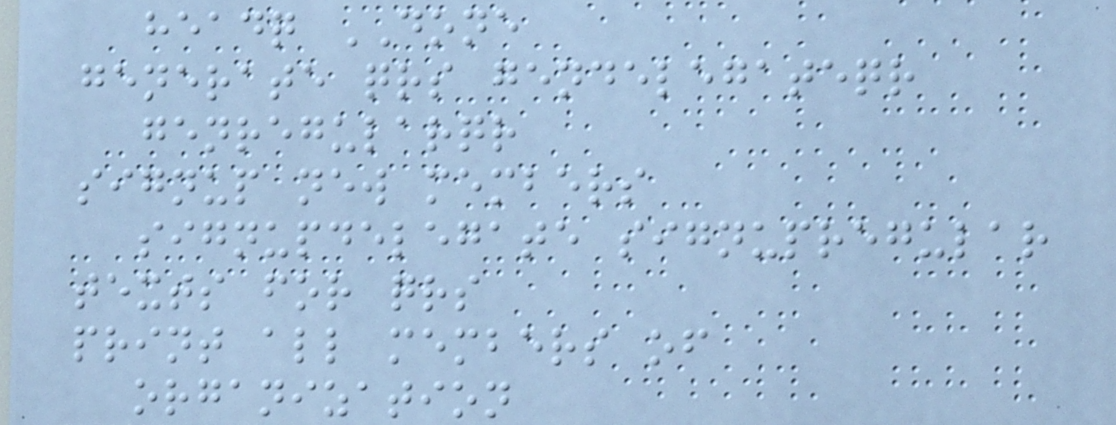headq DONE
generate qrs gendelegateqr
genregularqr
signup new members
signupdelegate signupregular
texts for qrs
print all members of
organization
